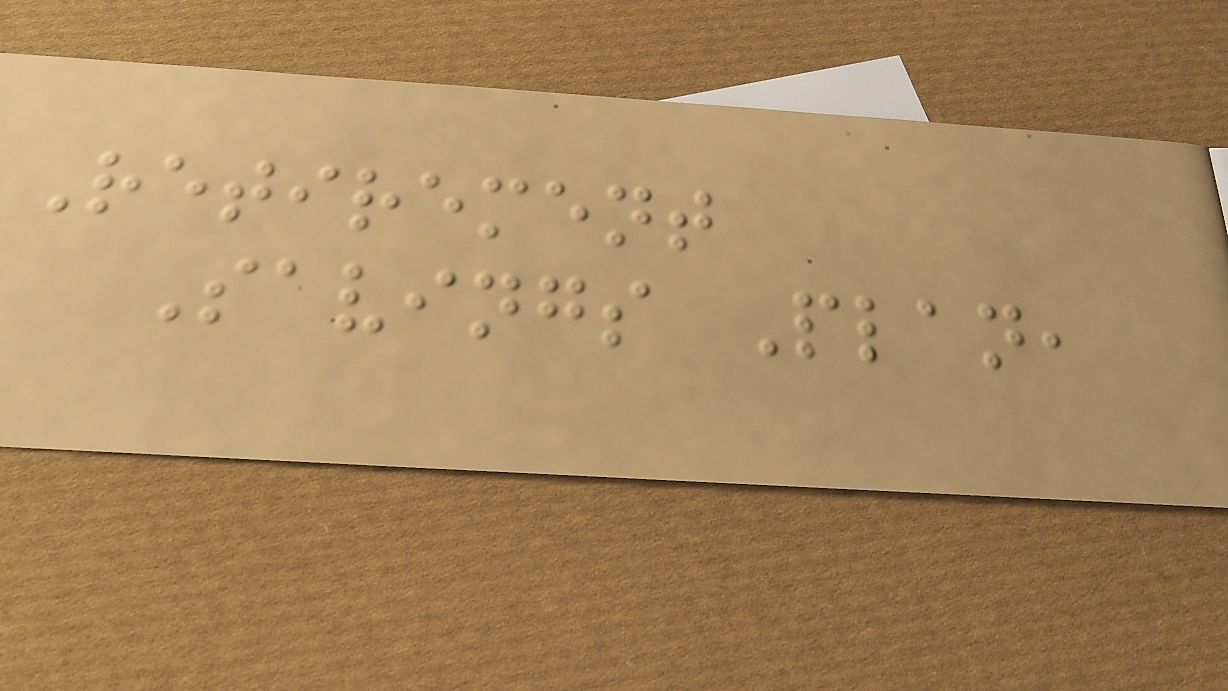Retirement
Savings Plan,
